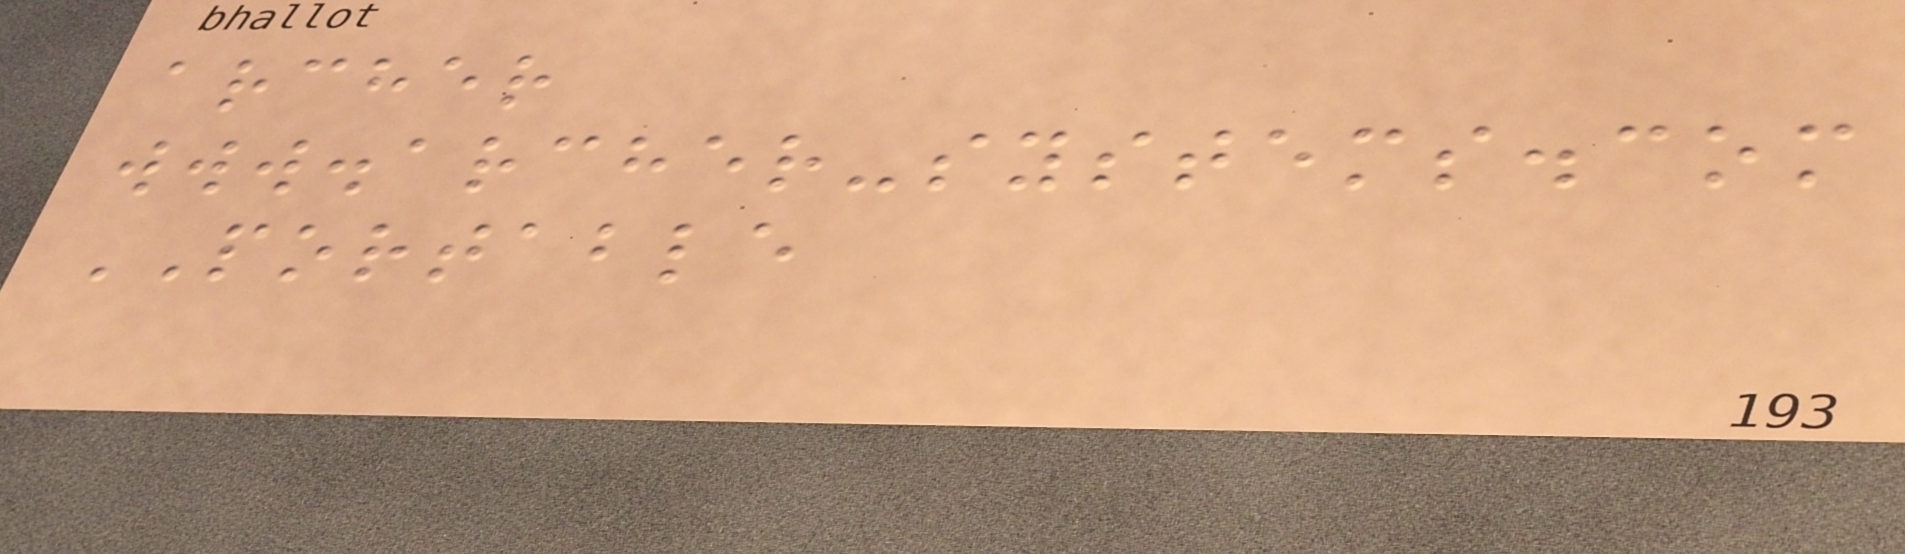archer
www.archer-systems.com
PORTABLE
